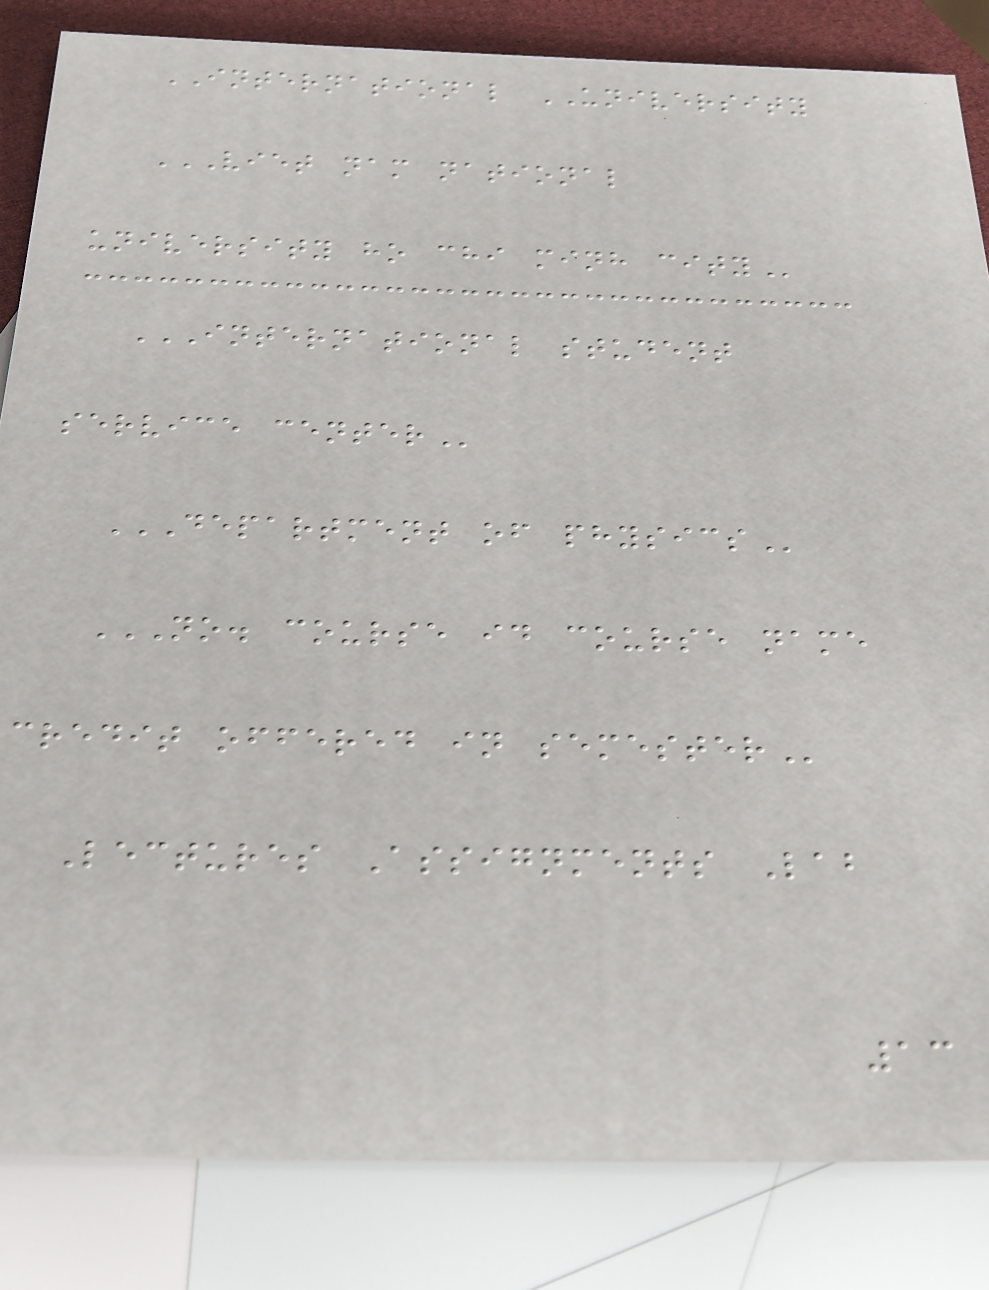INTERNATIONAL UNIVERSITY
VIET NAM NATIONAL
UNIVERSITY HO CHI MINH CITY
INTERNATIONAL STUDENT
SERVICE CENTER
DEPARTMENT OF PHYSICS
NO. COURSE ID COURSE NAME
CREDIT OFFERED IN SEMESTER
Lectures Assignments Lab
13
